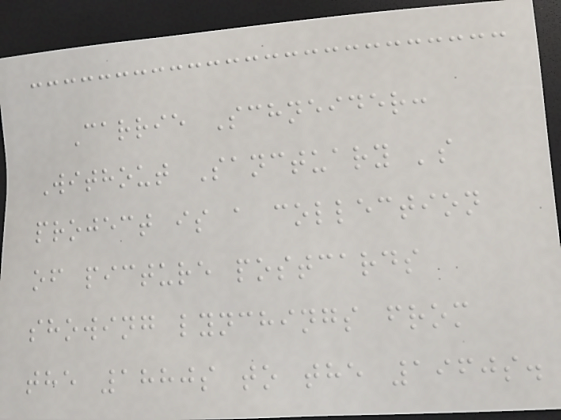Carrie Schneider:
Without Sanctuary 's
project is a collection
of picture postcards
showing lynchings from
the 1880s to the 1960s.
